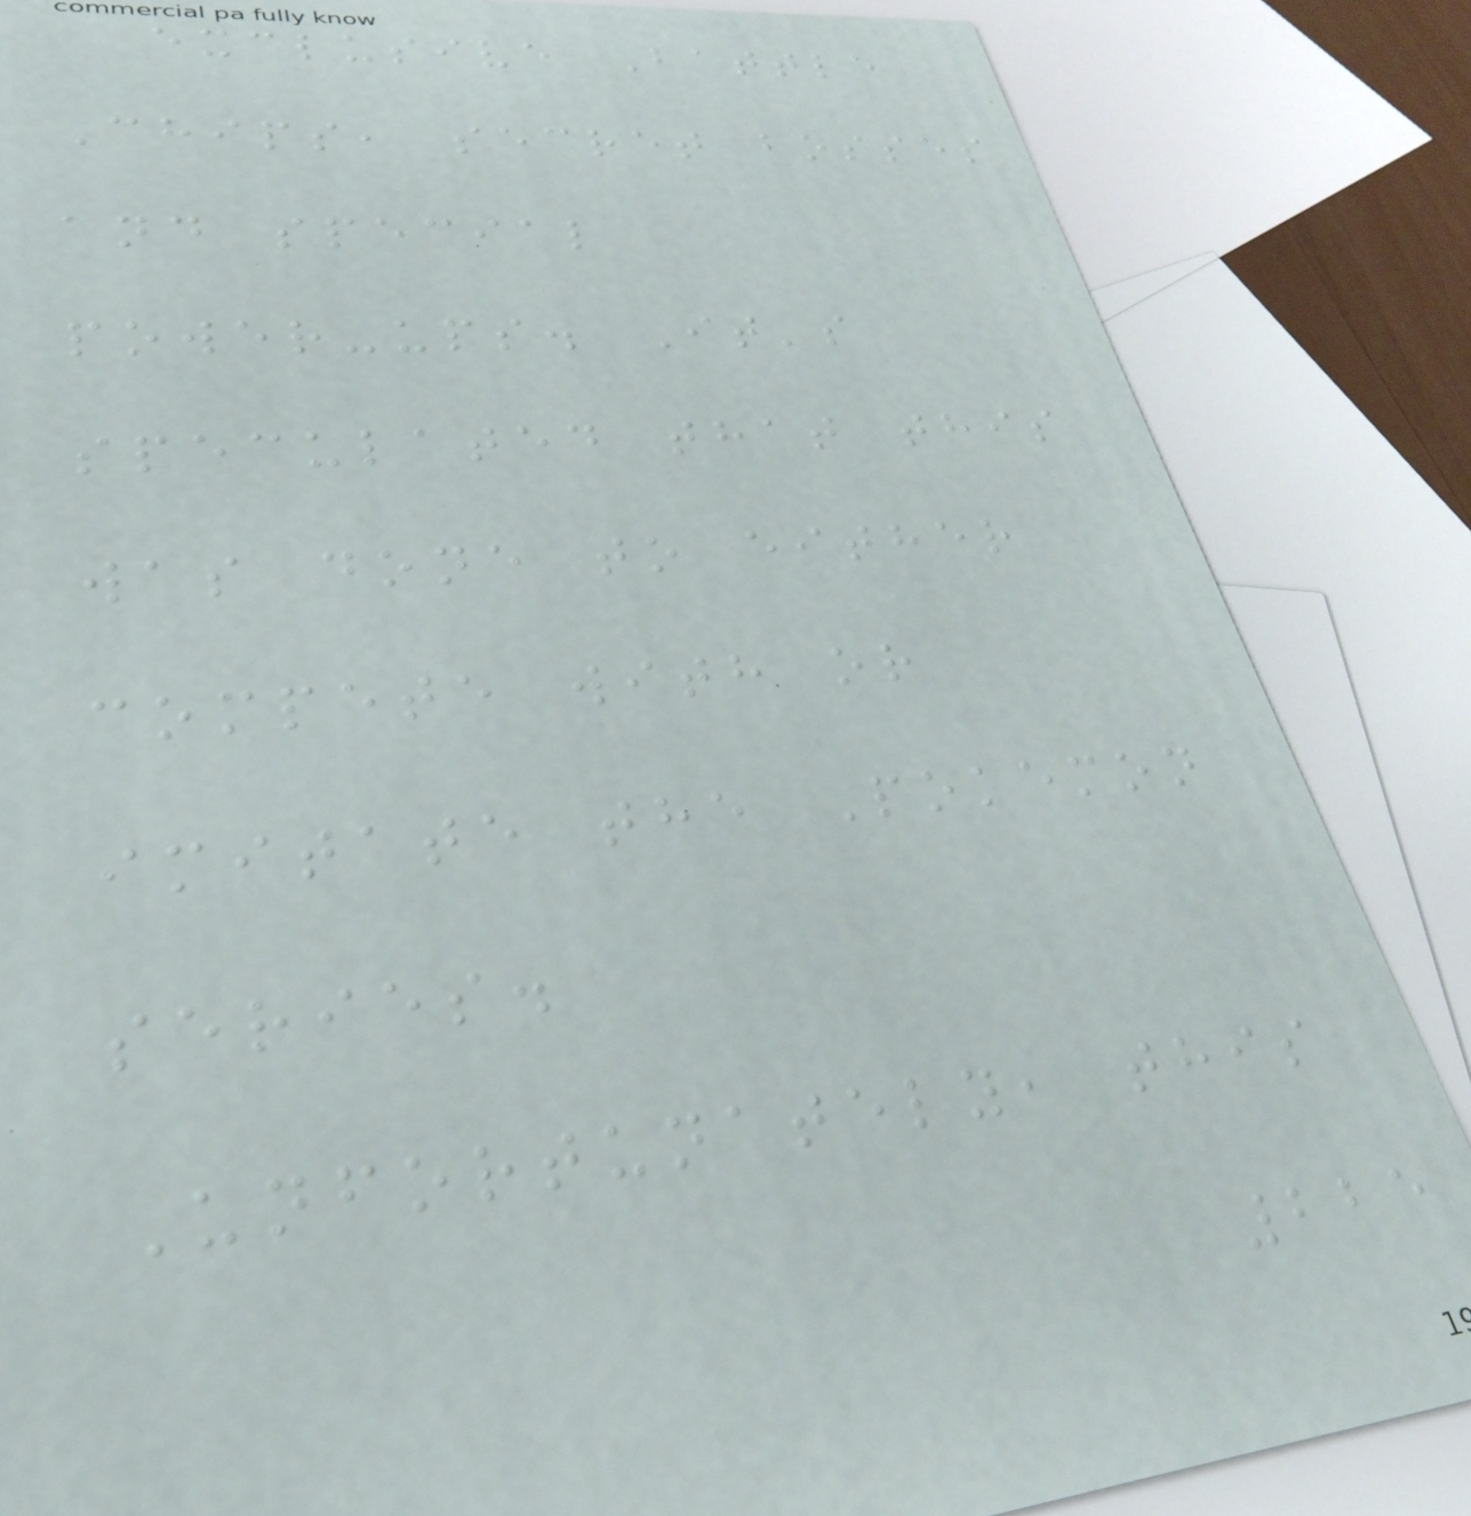exclusive Battle
Chips, secret bosses
and special
power-ups. It's
speculated that this
was done to either
compete with or
imitate the Pokemon
series.
Unfortunately, this
225
